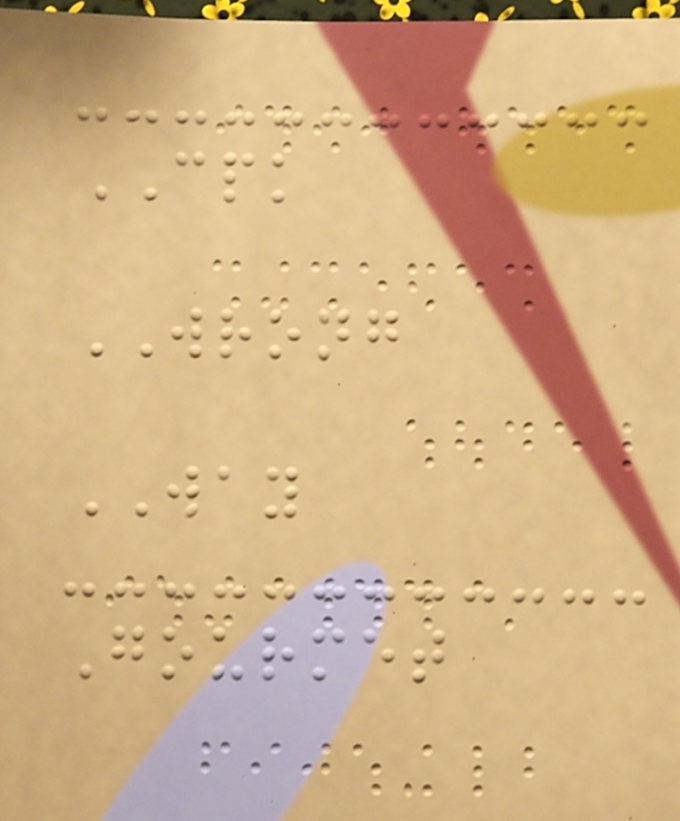CPK
WRONG
WAY
Gourmet
